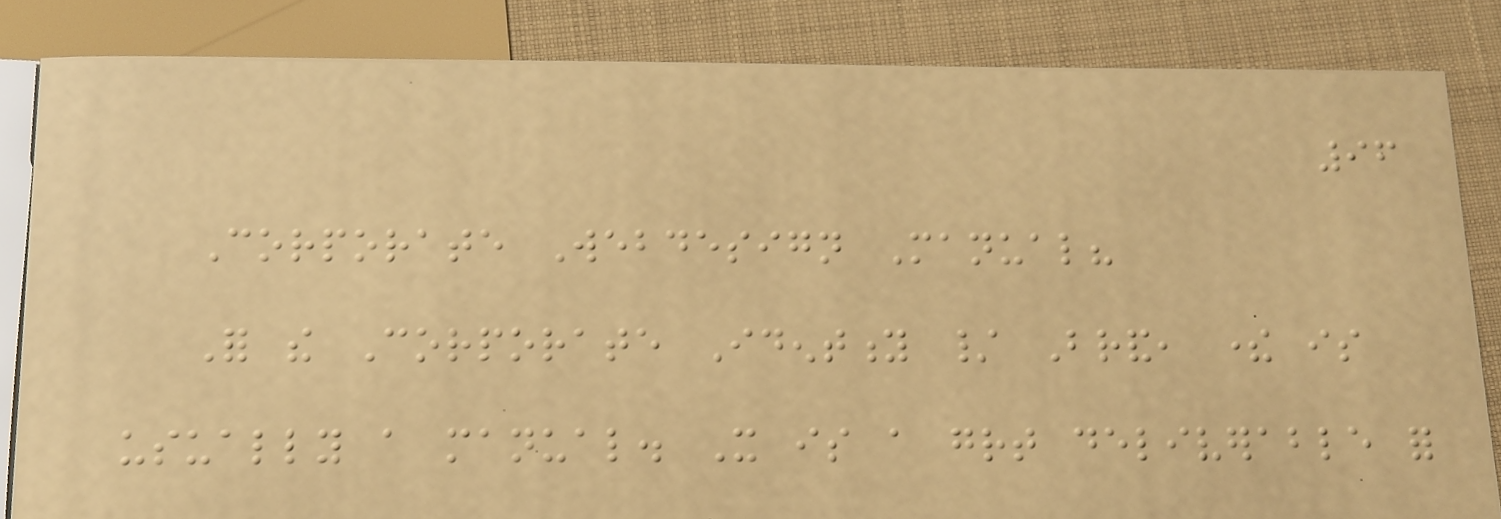96
Corporate Webdesign Manual?
For the Corporate Identity / Brand, there is
usually a manual. It is a great deliverable for
